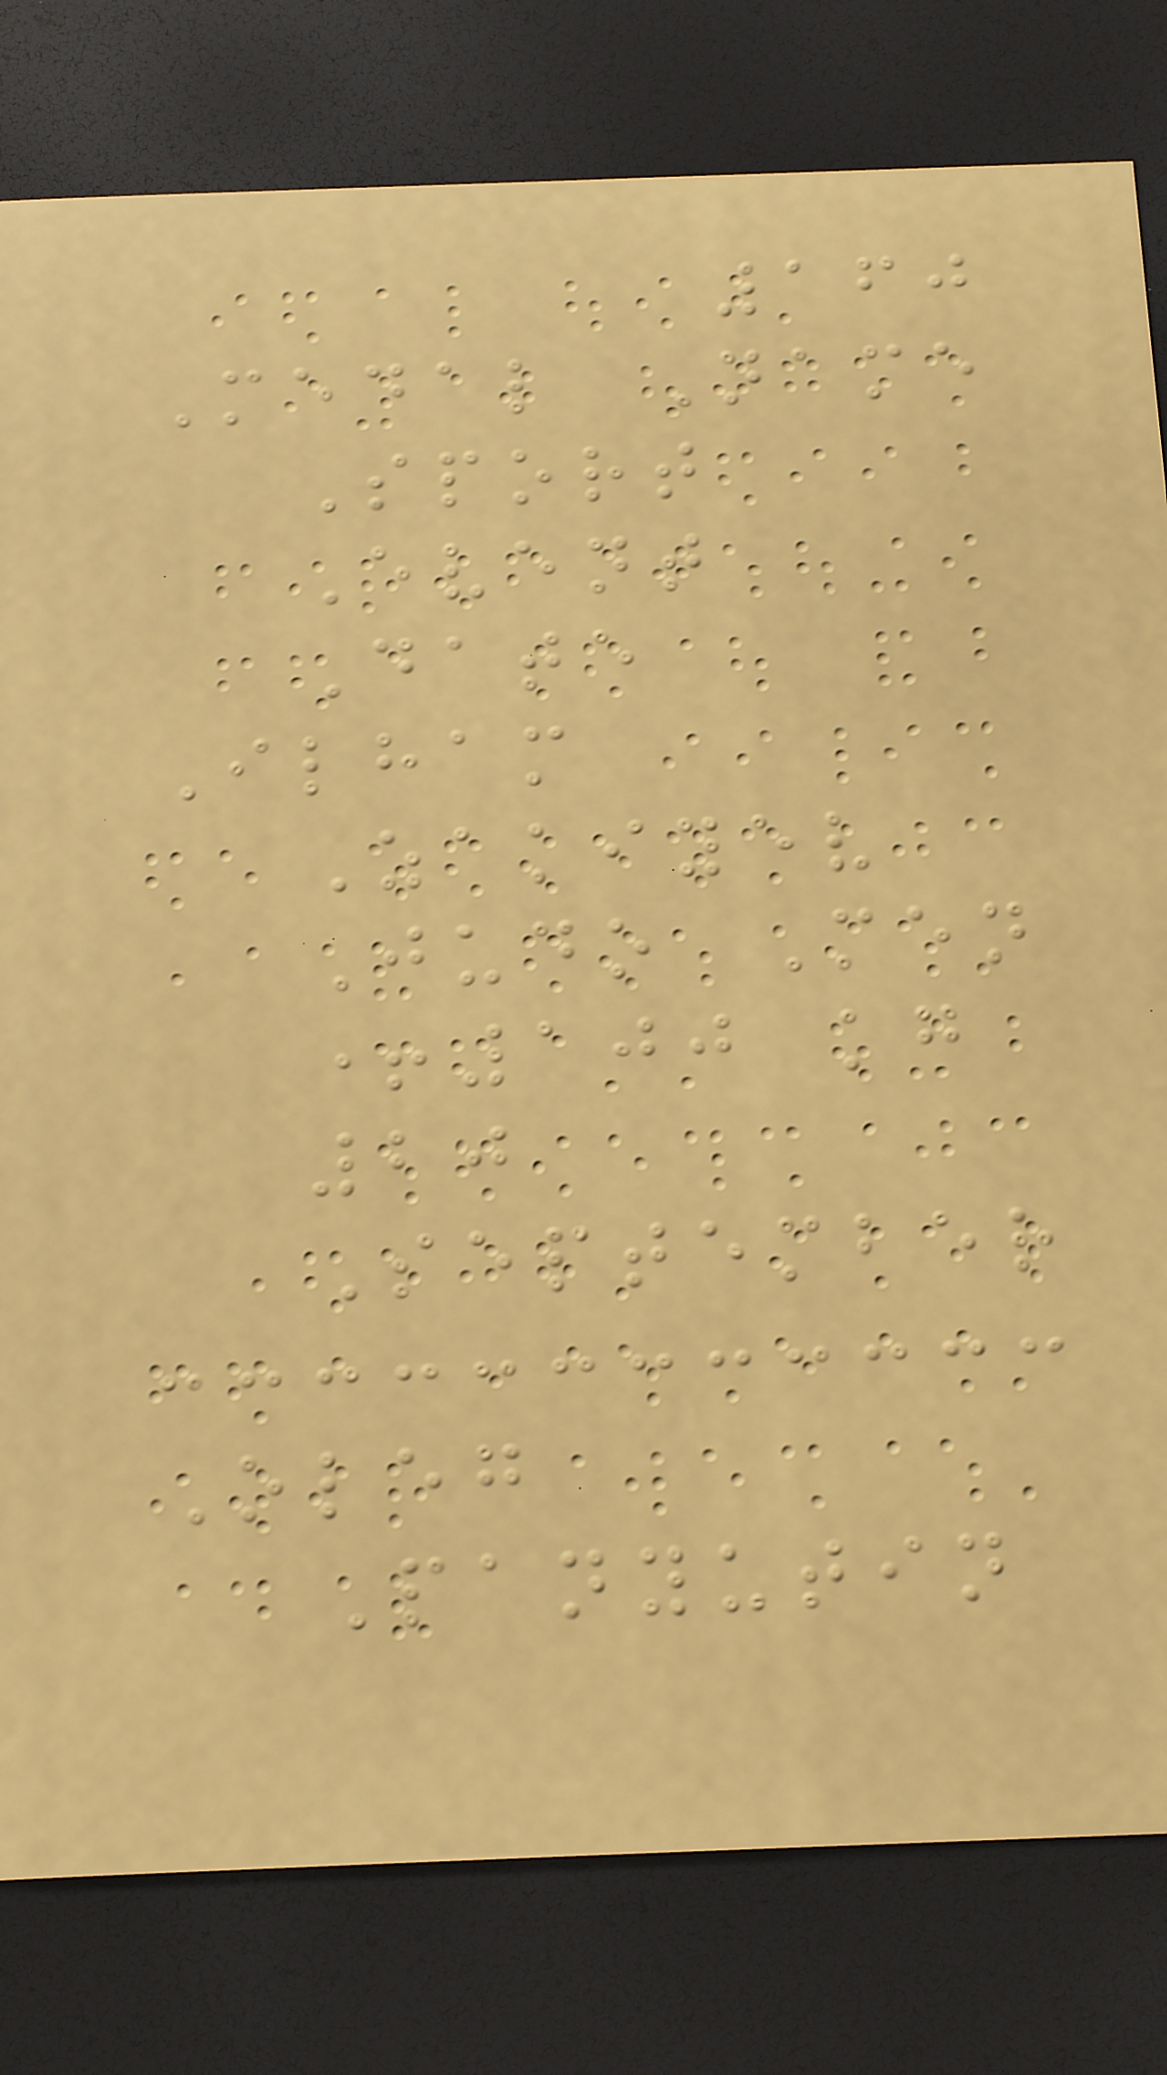160
Medal Name
Sport
Event
Date
Ilham
Zakiyev
Judo Men
+100 kg
20
September
Oleg
Panyutin
